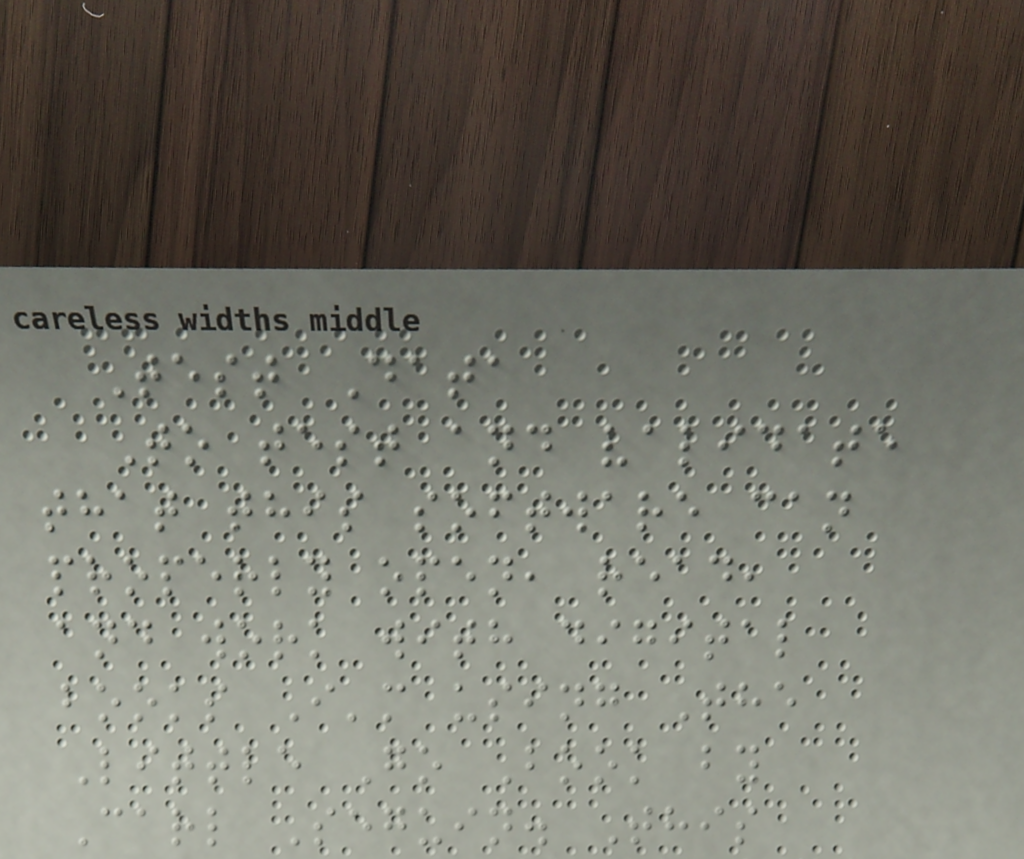Test Data
To test and validate
that this software can
properly open, read,
and work with digital
books I'm using The
Little Go Book by
Carl Seguin. This
